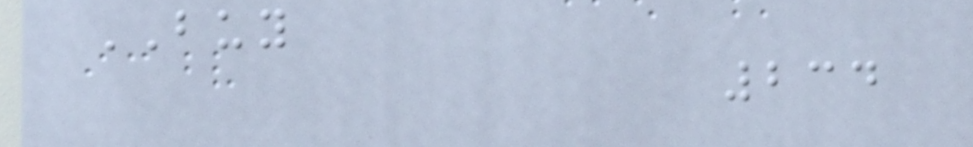BUY
234
